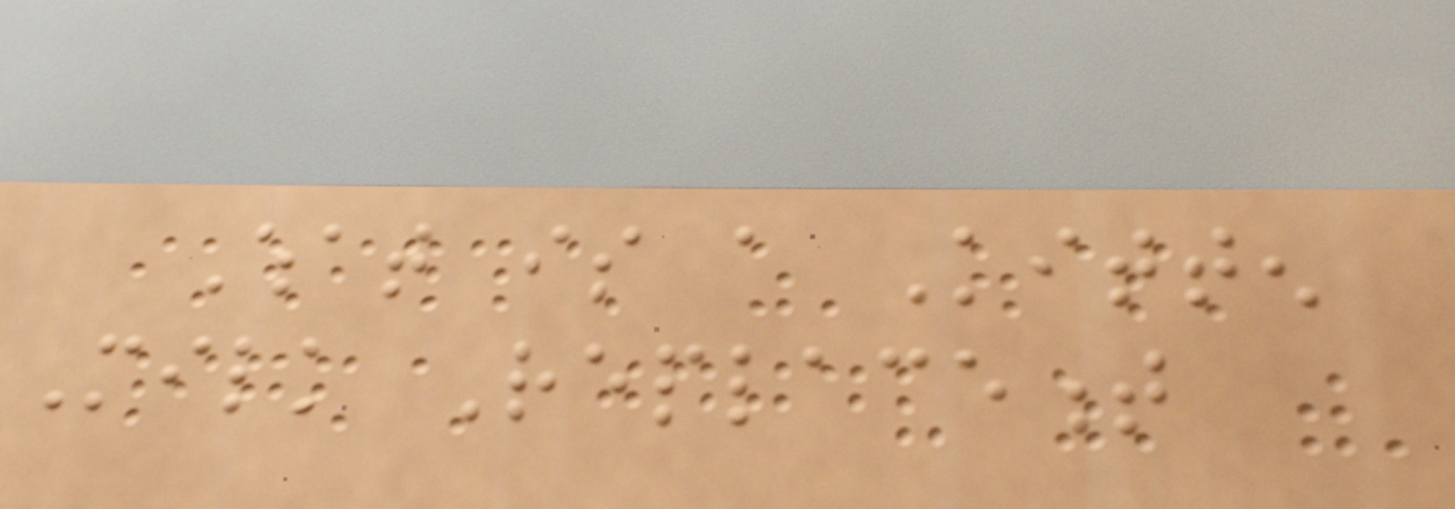What is a Kitten
Milk Replacement
